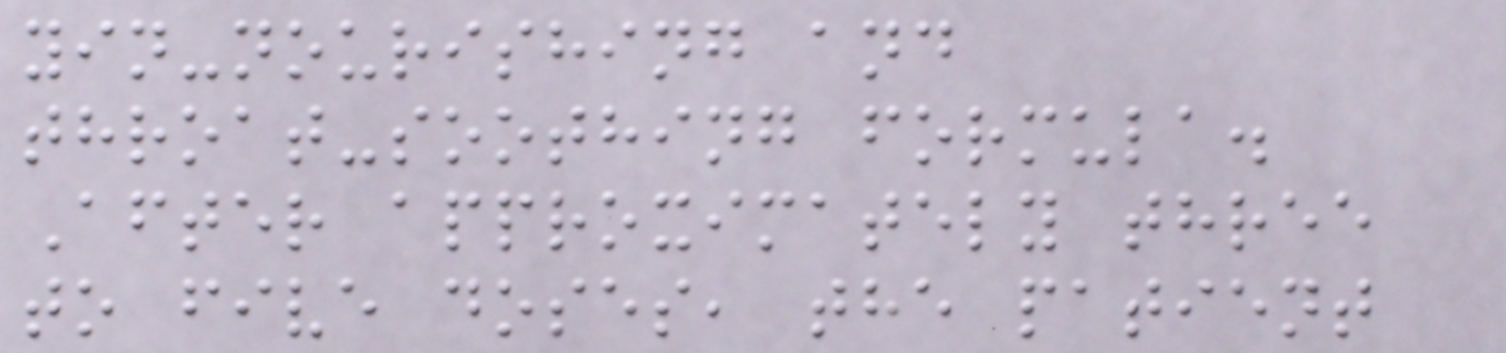yin-nourishing and
throat-soothing formula.
After approximately three
to five doses, the patient
